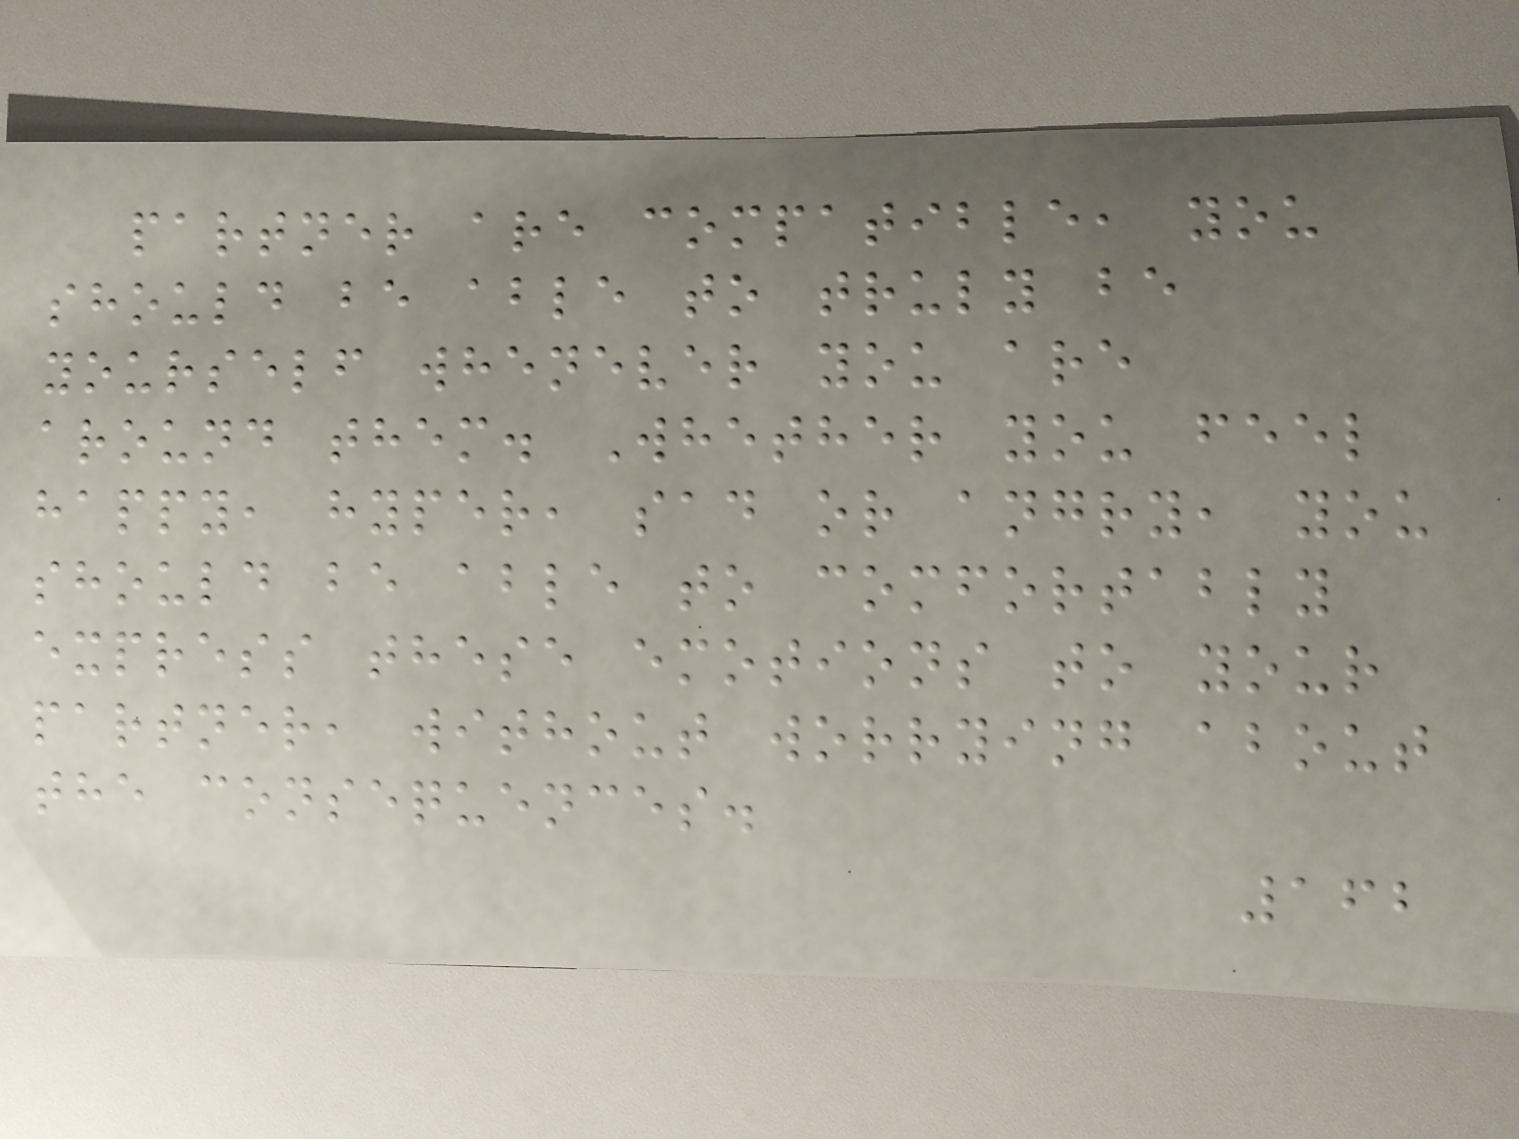partner are compatible, you
should be able to truly be
yourself whenever you are
around them. Whether you feel
happy, hyper, sad or angry, you
should be able to comfortably
express these emotions to your
partner, without worrying about
the consequences.
162
